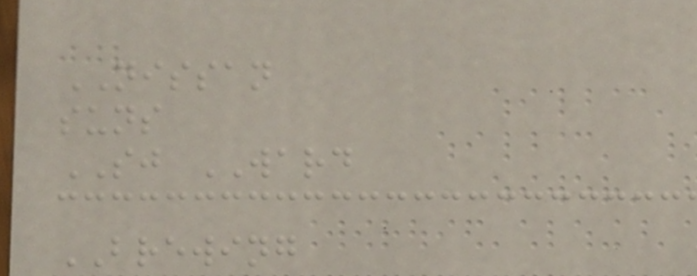NISSAN
suns
SJ WARD
BREWING
